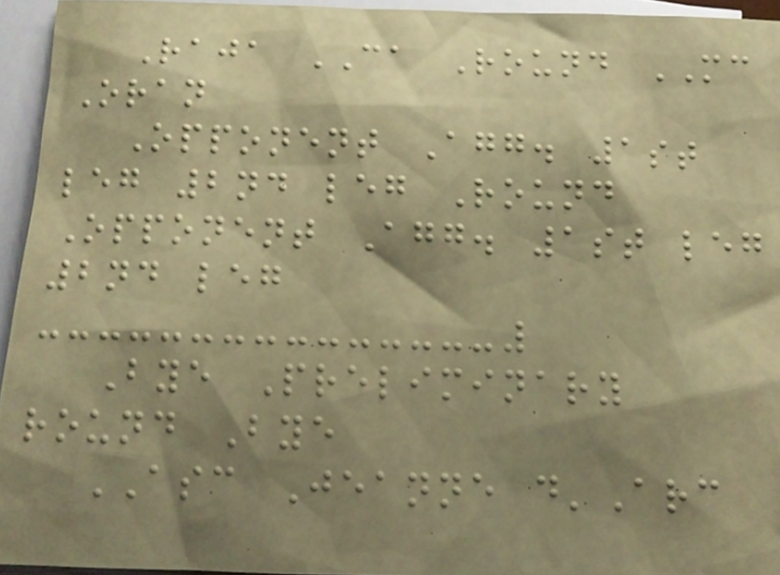Raja CA Round MC
Oran
Opponent Agg. 1st
leg 2nd leg Round
Opponent Agg. 1st leg
2nd leg
Bye Preliminary
round Bye
ASC Jeanne d'Arc
